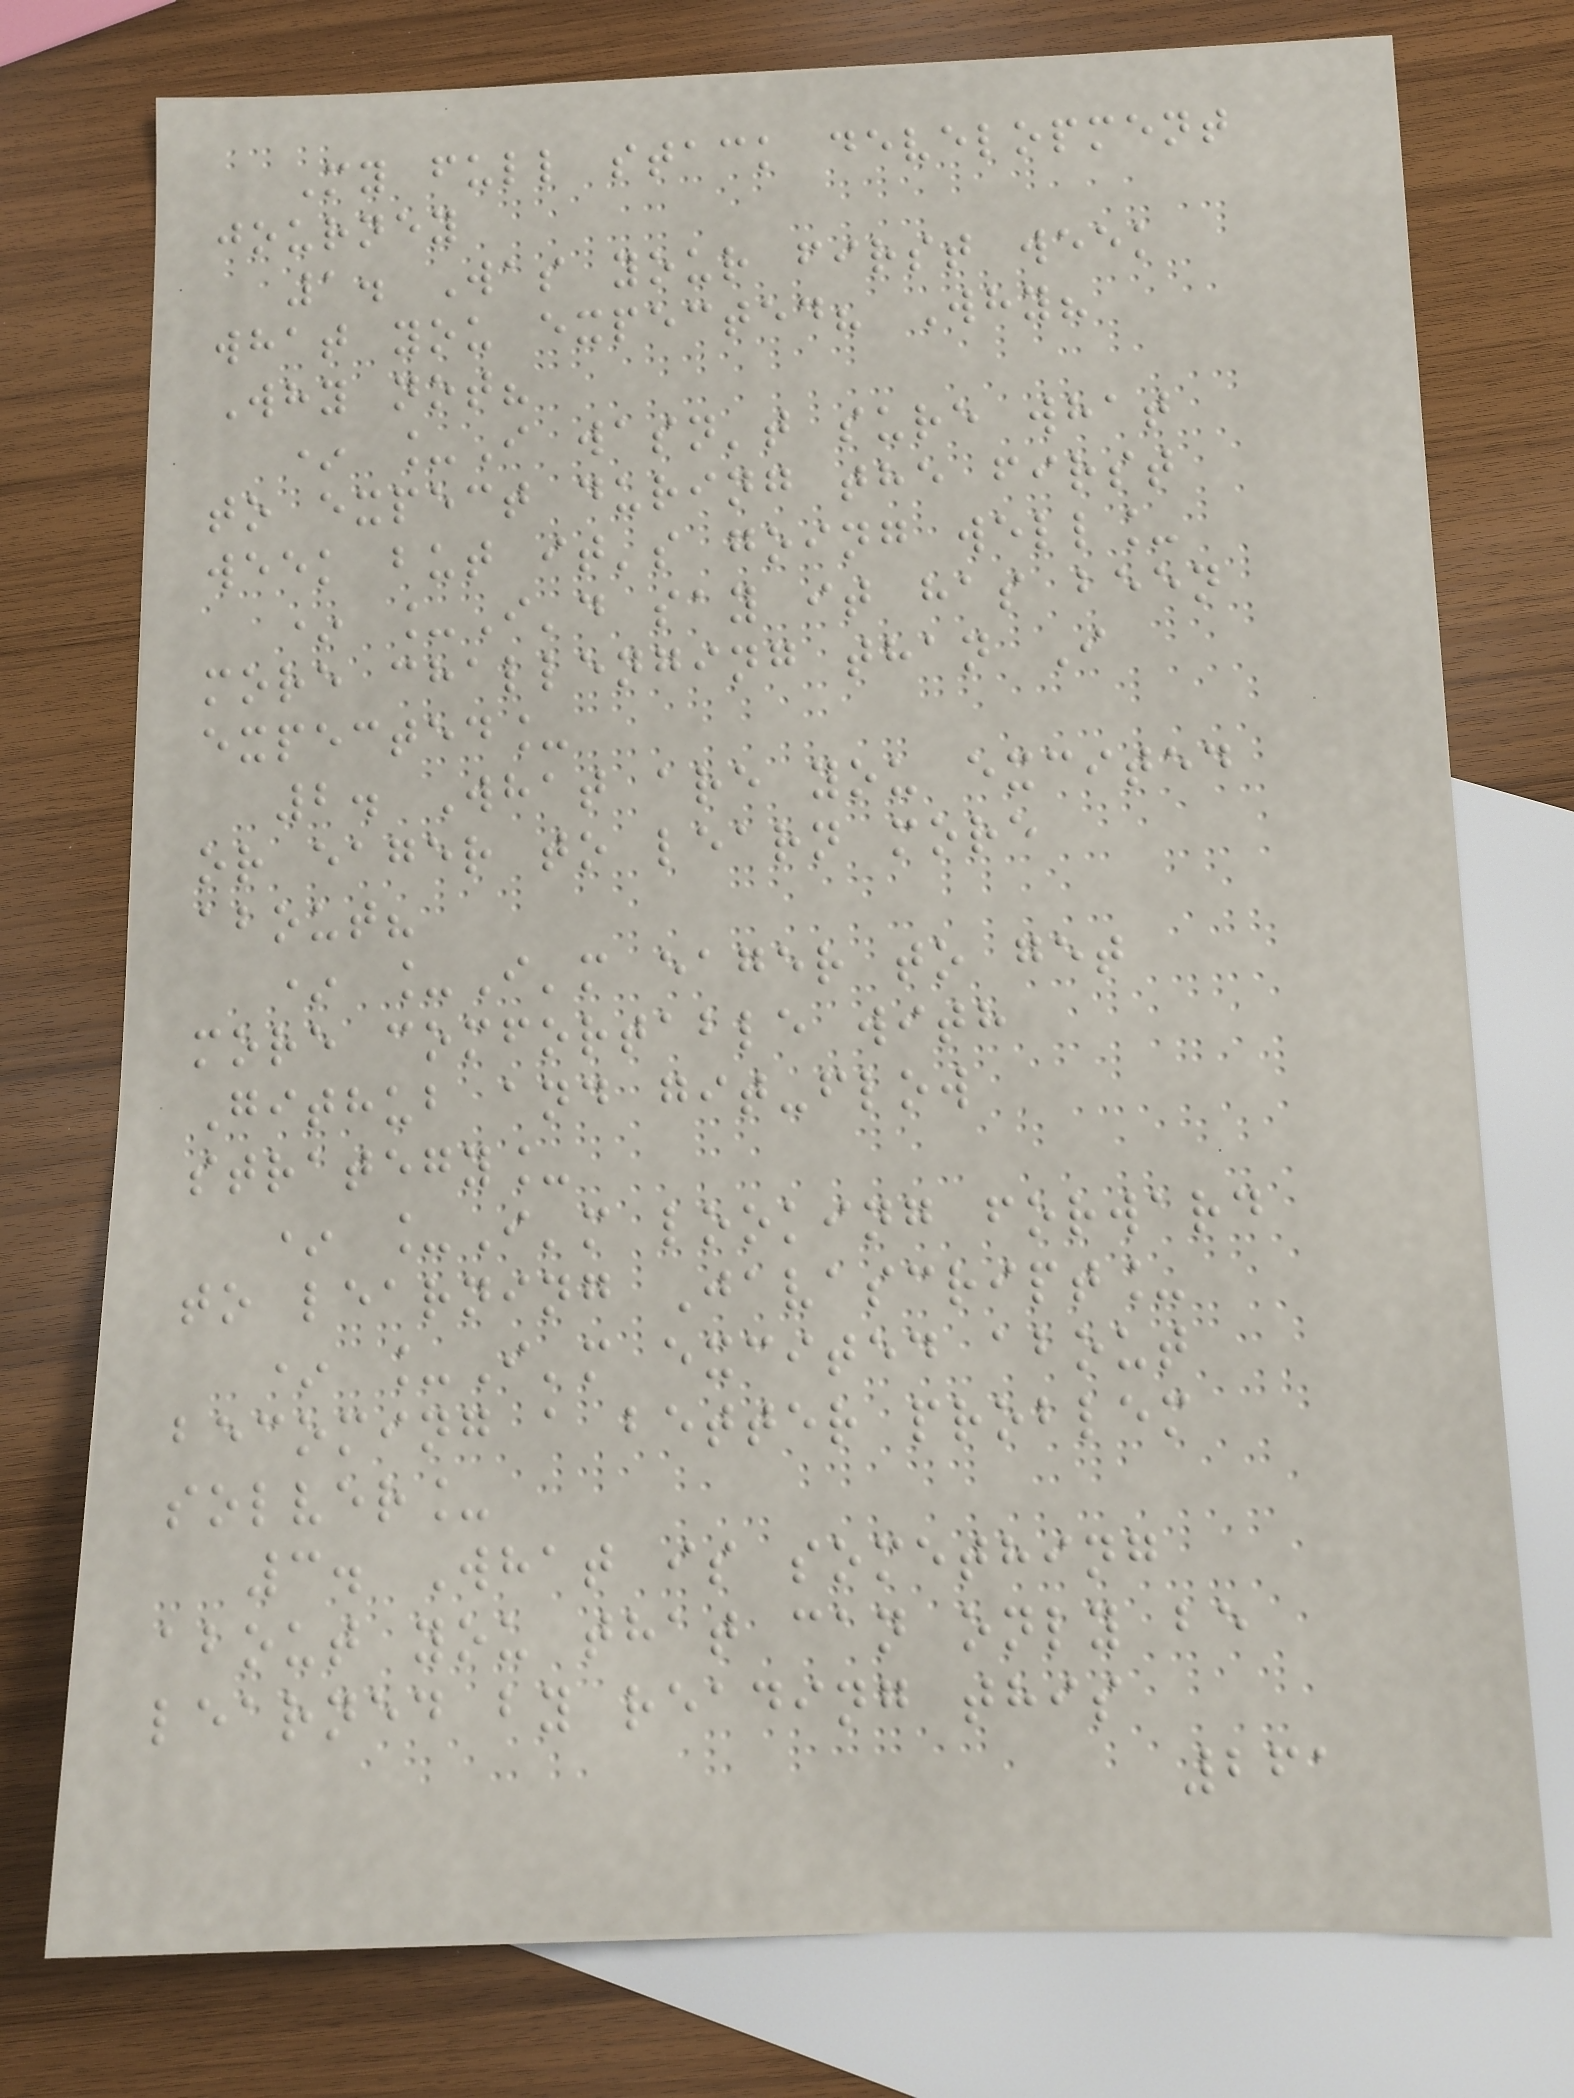My full stack development
journey
1. Was your first week
what you expected? Why?
Why not?
* _I wasn't sure what
to expect during the first
week but it's going well_
* _I'd say it has been
more challenging than I
expected_
2. What are you excited
or eager to learn more
about?
* _I'm eager to get
more comfortable with
Github and git-flow
strategy_
* _I'm looking forward
to learning Javascript_
* _I'm excited about
becoming a better problem
solver_
3. What is something
about you that can only be
learned by reading this
261
